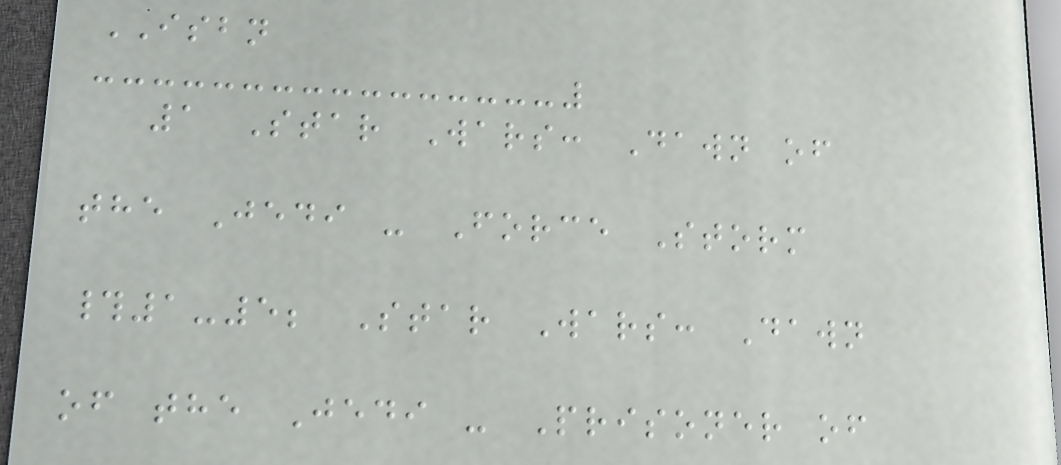ISBN
1 Star Wars: Dawn of
the Jedi - Force Storm
#1-5; Star Wars: Dawn
of the Jedi - Prisoner of
